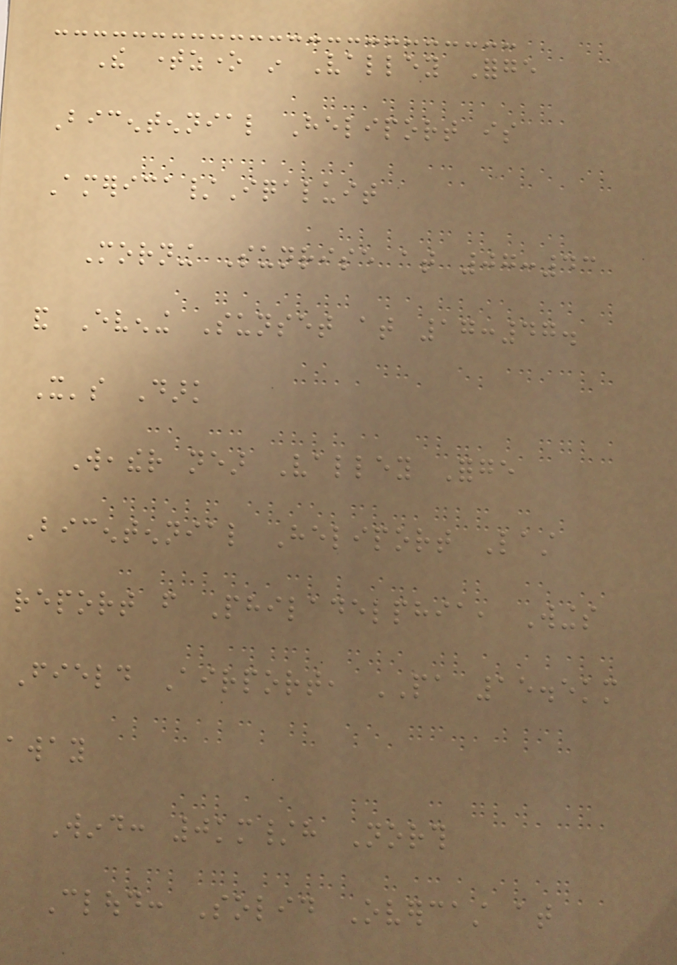The timezone in Valley Forge
Bicentennial Heliport is
America/Iqaluit
Morning Sunrise at 07:43
and Evening Sunset at 17:47.
It's Dark
Weather near Valley Forge
Bicentennial Heliport Last
report from Philadelphia, Wings
Field Airport, PA 15.5km
away
Wind: 0km/h North
Cloud: Solid Overcast at
